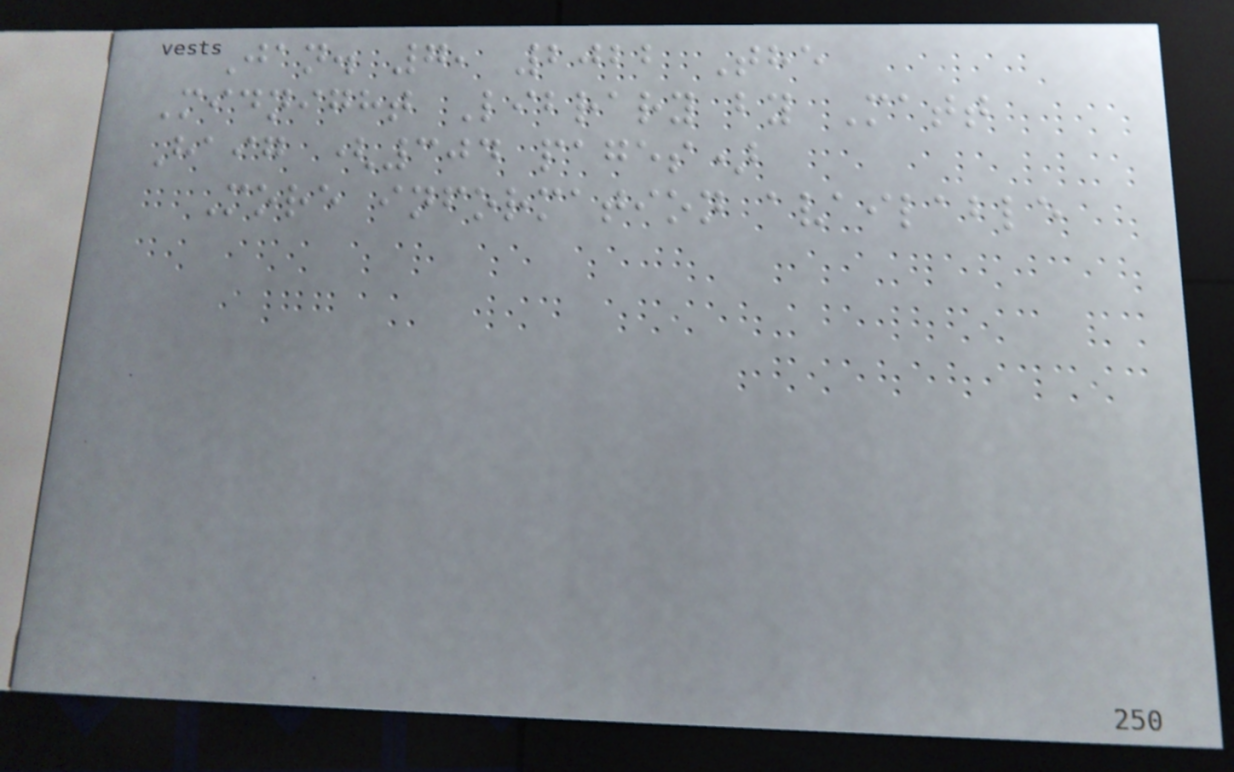Jan. 7, 2022 The
Midnight Library by Matt
Haig (304 pages)
More information available
